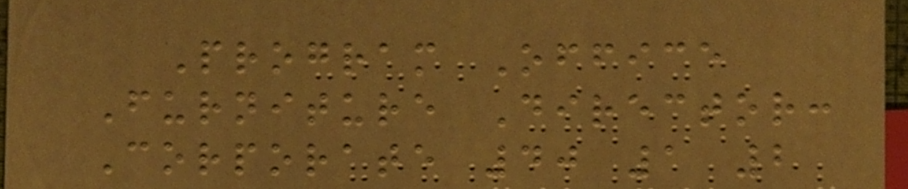Program Office
Furniture Director:
Corporate 40 1 2
